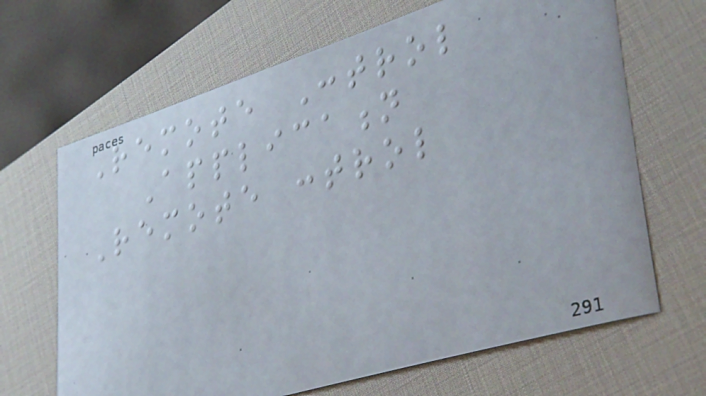Remote Control
Application
Remote control
